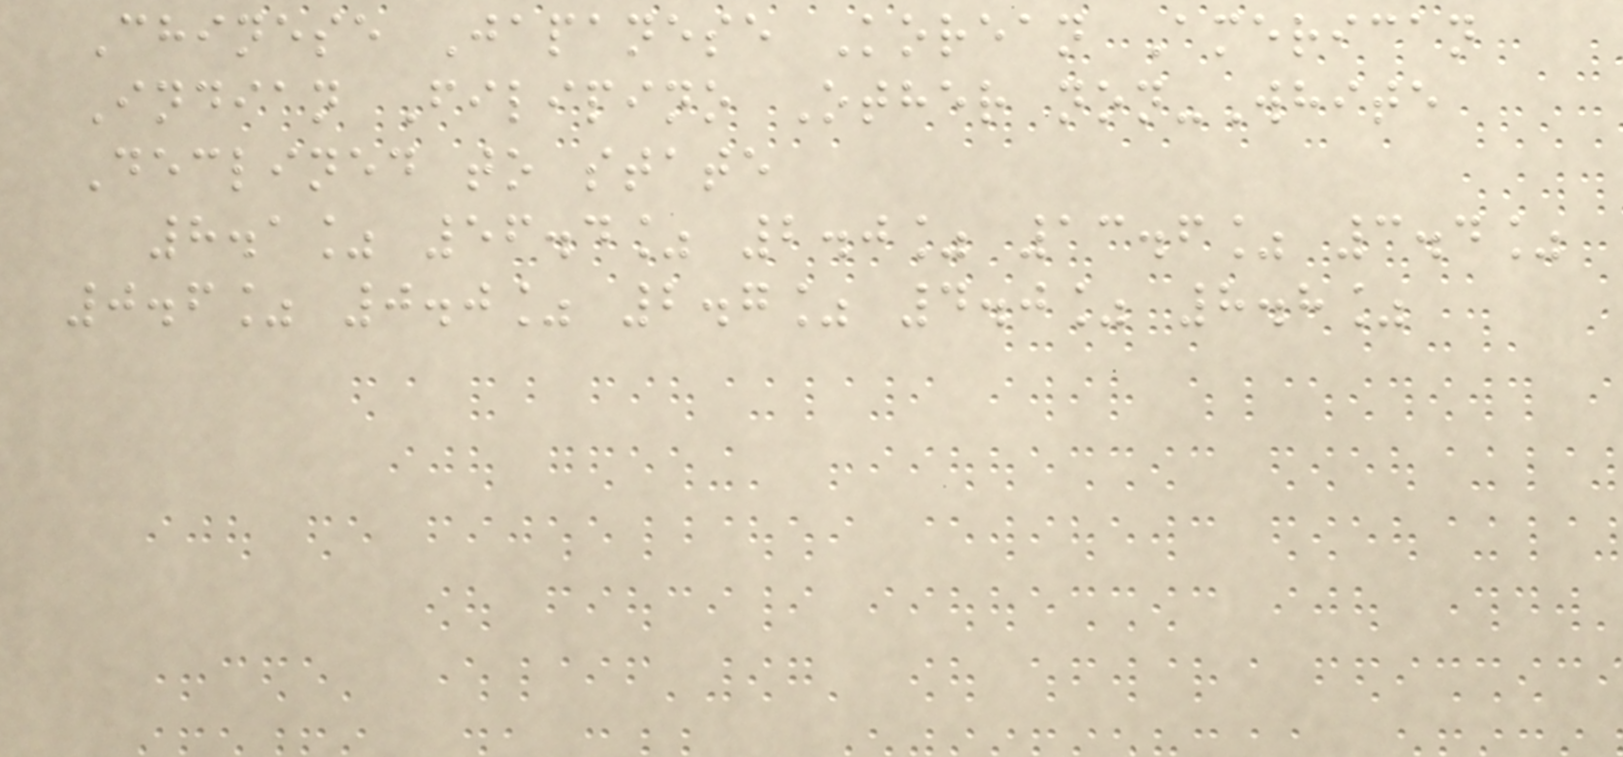Chinese Japanese Korean American
Indian Filipino Other non-White
Declined to state
8.1% 56.4% 2.0% 13.6% 3.4%
0.6% 0.0% 2.7% 4.0% 8.8%
